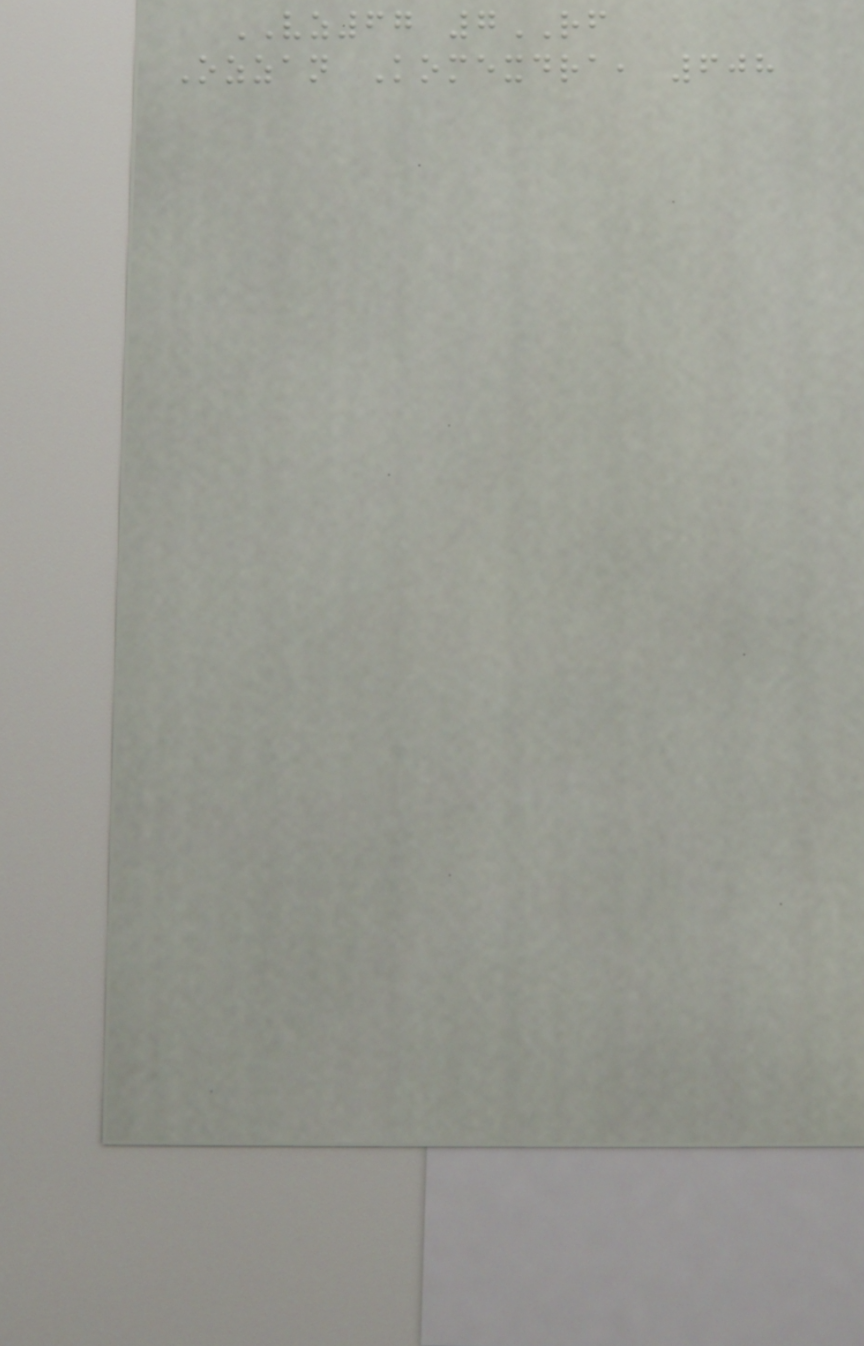VZ67 7RF
Ozzan Komexdra, 608
